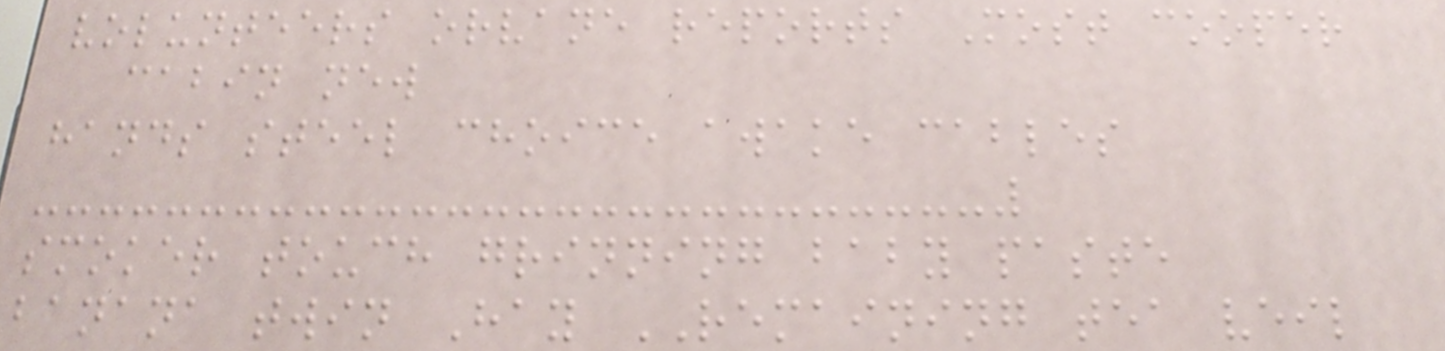volunteers orvane reports Most cooper
cabin new
hands steel choice awake cables
smoker touch grinning baby paste
banana twin Hay REMAINING tea veil
